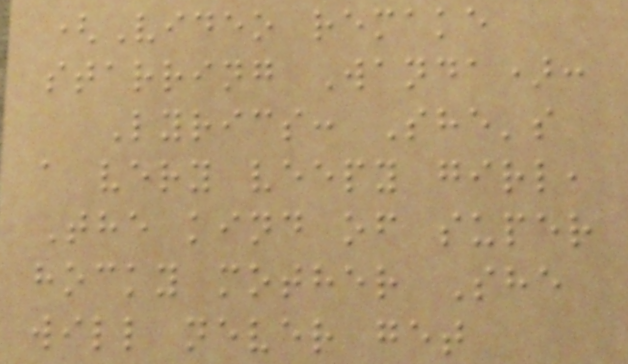(Video remake
starring Wanda):
Lyrics: She's
a very veepy girl,
The kind of super
hocky mother She
will never get
